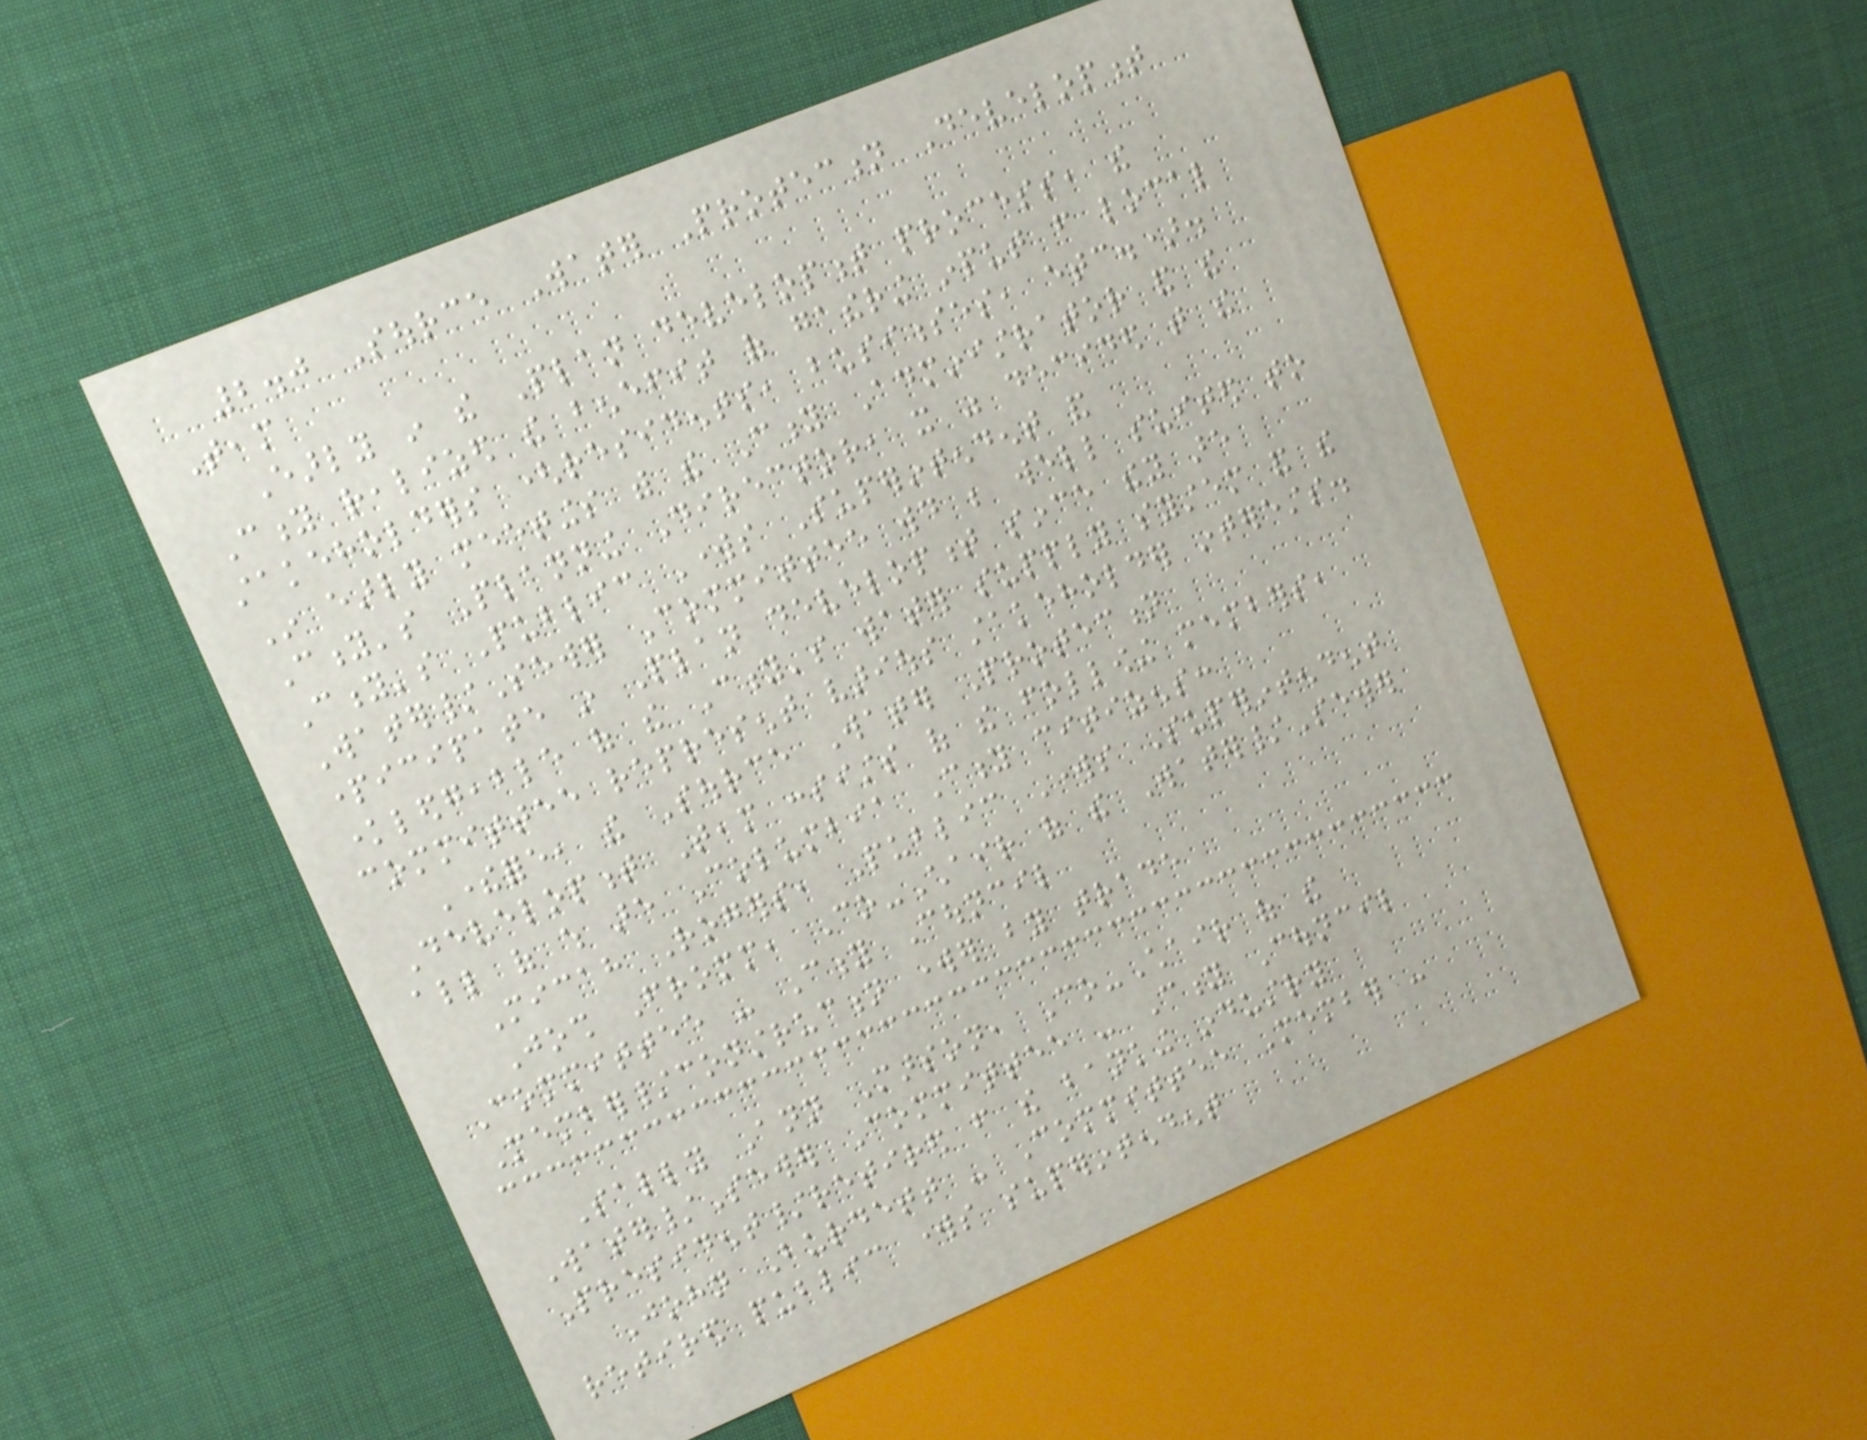2.0 Source Water Protection Development
Team
Early in the Plan development process, the
City realized the benefit of gathering input from local
stakeholders (residents, businesses, etc.).
In early meetings with the City Administrator and the
City's Planning Director, it was decided that the
City's Public Works Superintendent and
Water/Sewer Committee would be well suited to
participate in Plan development since they are
knowledgeable of the City's water supply system and the
committee represent various stakeholder interests.
Therefore, the Source Water Protection
Development Team consists of the following members,
all of which are Columbia City citizens:
Micah Rogers, Public Works Superintendent
Josh Fromm, Co-Chair of the Water/Sewer
Committee - City Council
Member/construction worker by trade
Sally Ann Marson, Co-Chair of the
Water/Sewer Committee - City Council
President/retired from the banking industry
John Burdett - Committee Member -
retired public works superintendent
